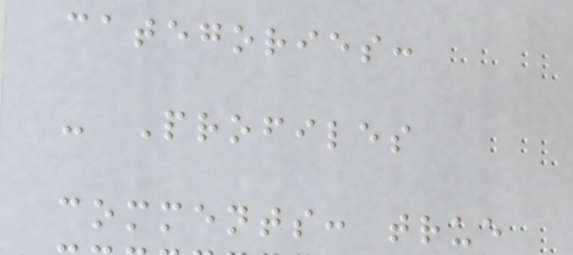categories:
- Profiles
comments: true
